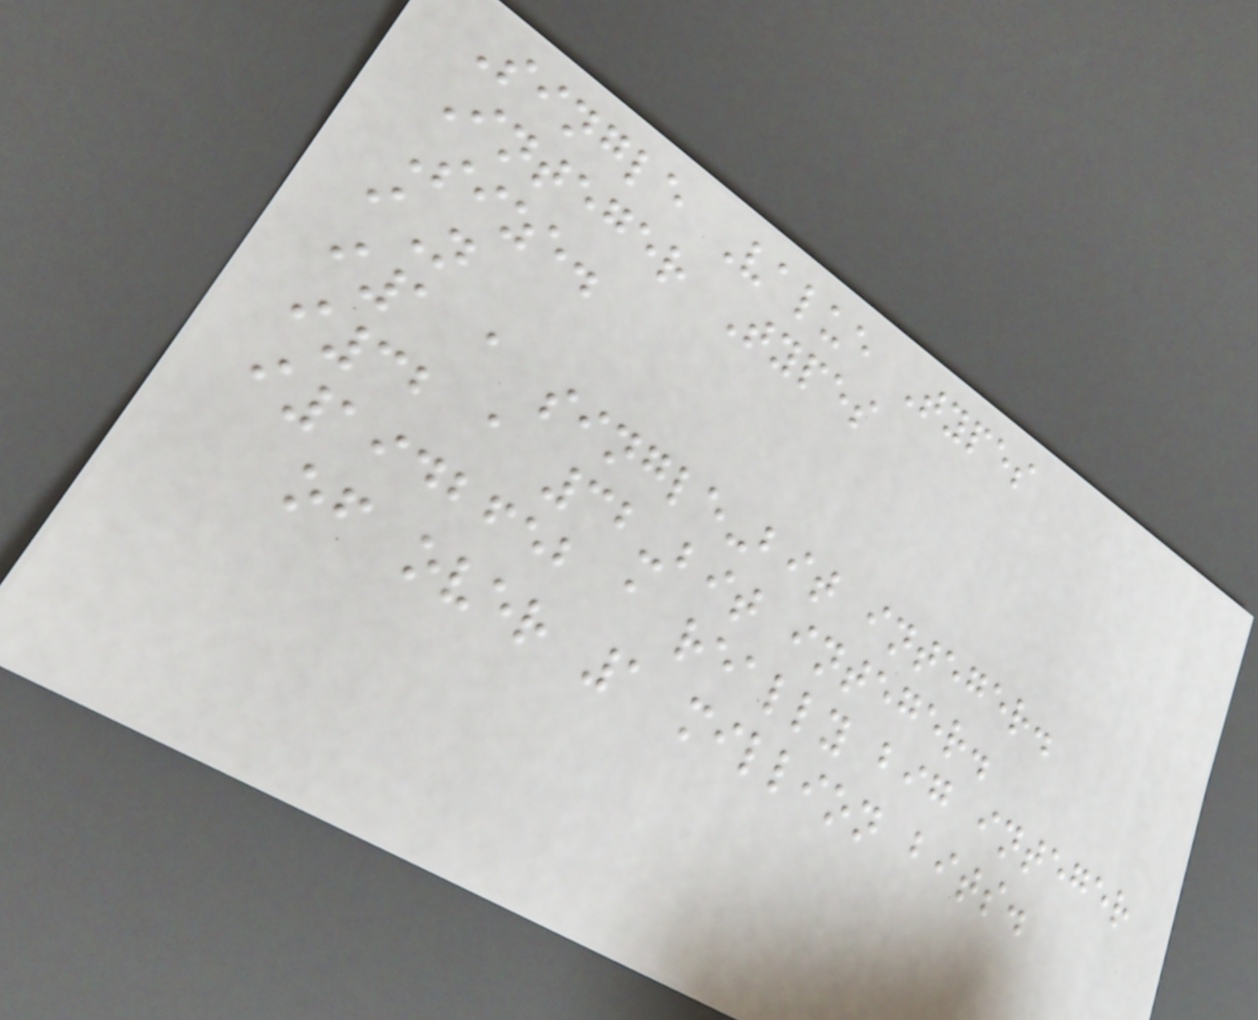Single Value Types
Integer Types
Size.
iN
i1 a single-bit integer.
i32 a 32-bit integer.
i1942652 a really big integer
of over 1 million bits.
